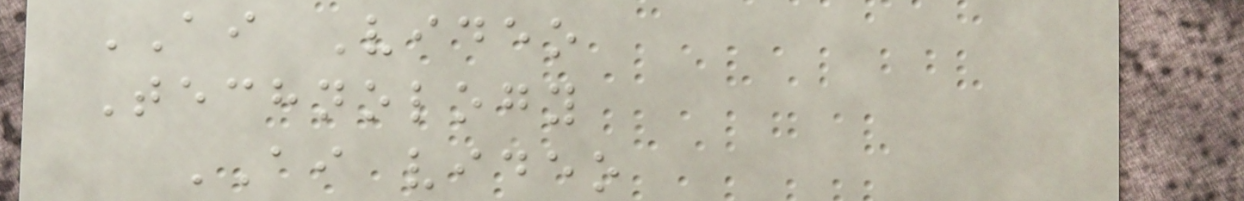AI Video
Technology
AI video
